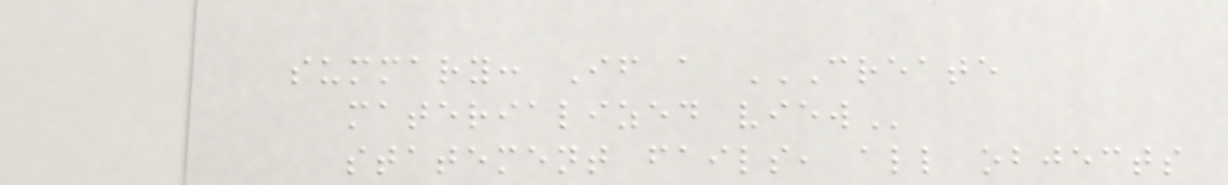summary: If a CREATE
MATERIALIZED VIEW
statement fails, all objects
